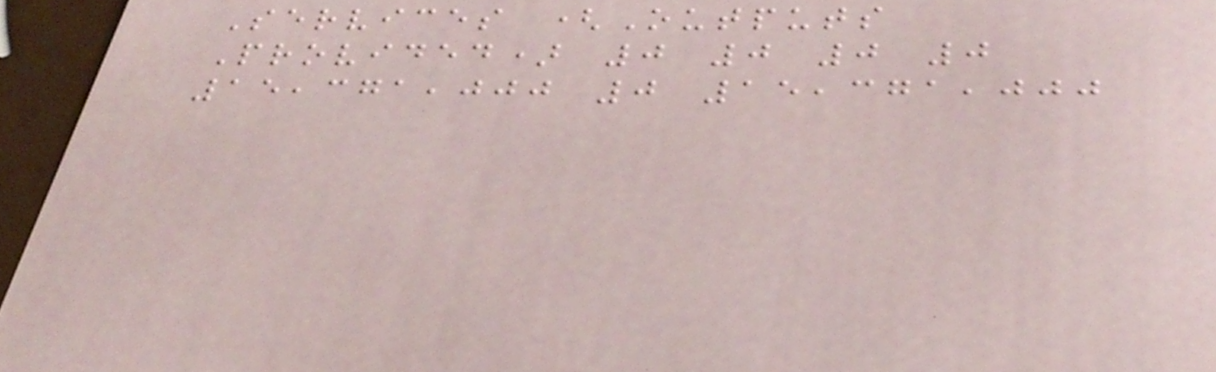Services (Outputs
Provided) 0 0 0 0
15,371,000 0 15,371,000
